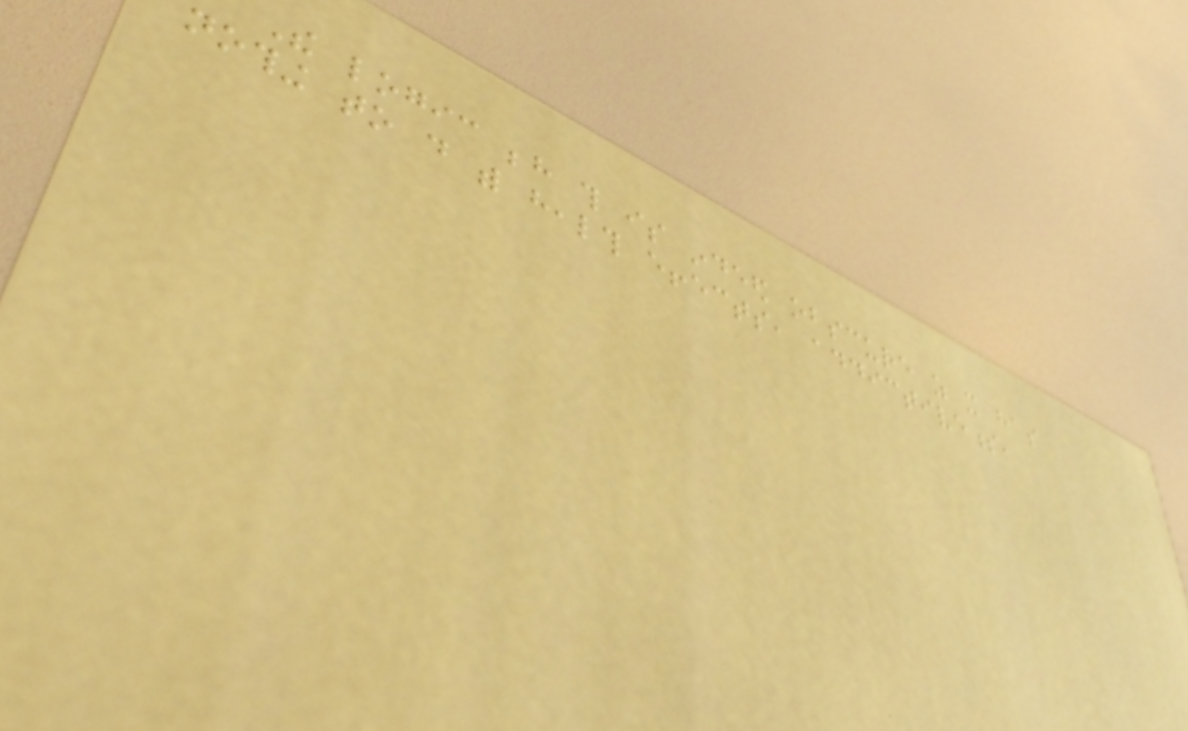The logic behind this is indeed obscure as it has
nothing to do with health effects, addictiveness,
